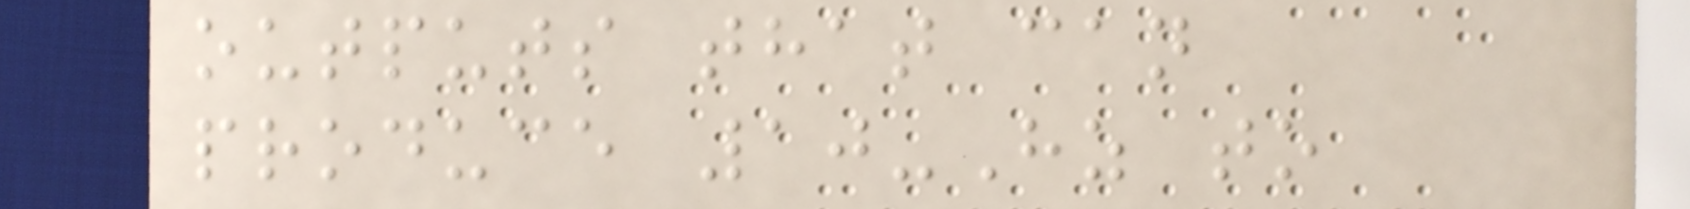outputs that can
produce 10-Hz to
